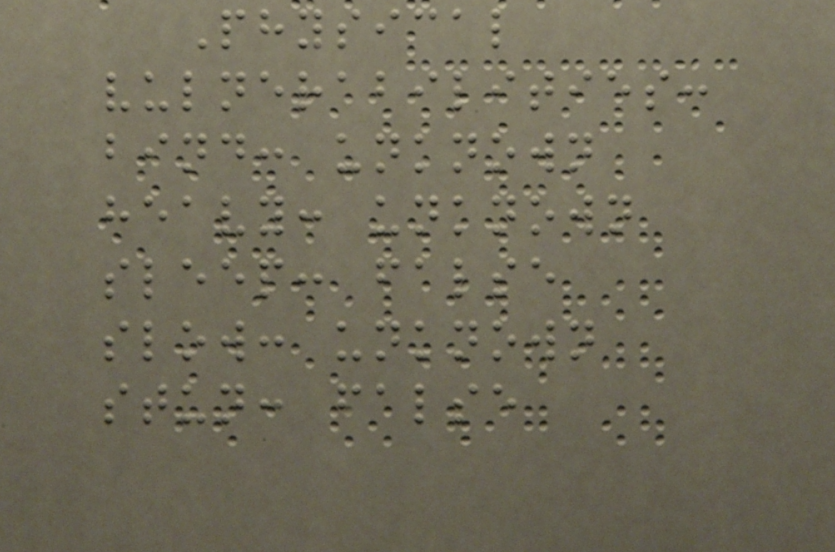Physical
vulnerabilities:
bind: unknown
heavy: unknown
sleep: false
slow: unknown
stun: false
